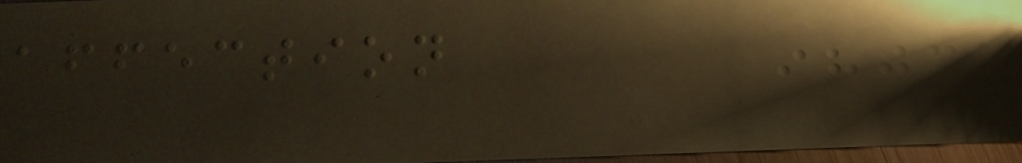affection
